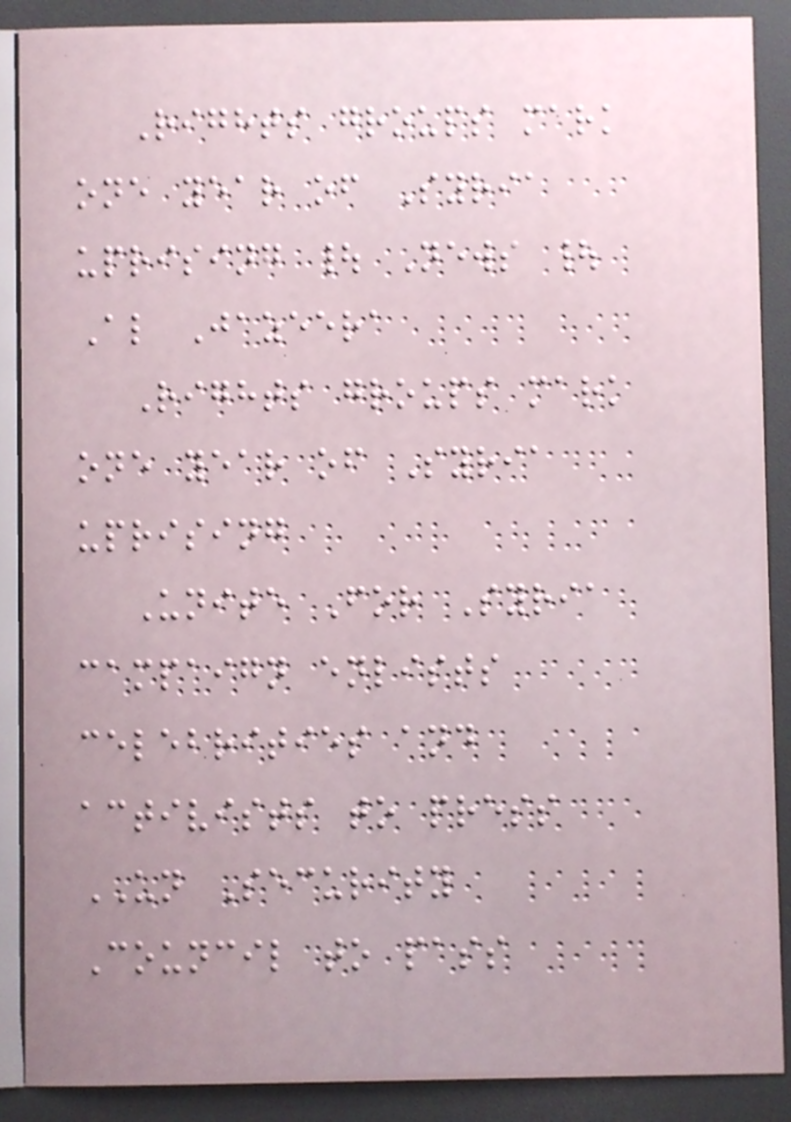Rights groups mark
one year of Syria
uprising | News |
Al Jazeera
Rights groups mark
one year of Syria
uprising
Unite For Syria
campaign enlists
celebrities and
activists to press
UN Security
Council to pass
